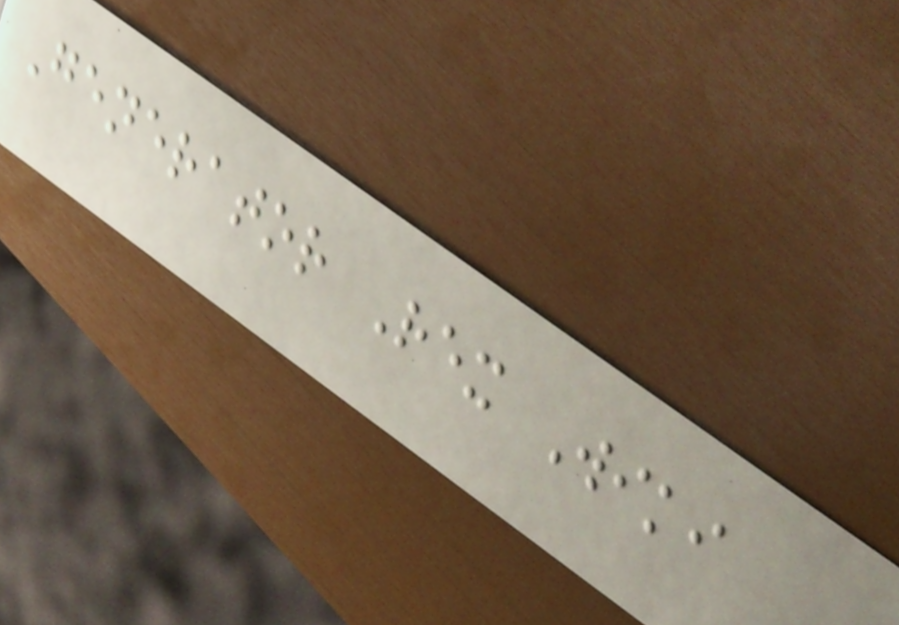Generator Rex Wiki
